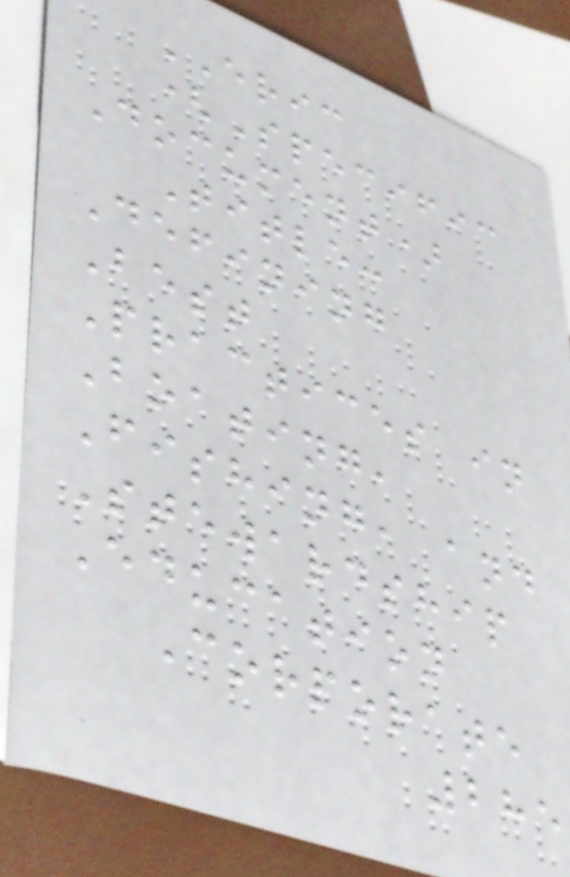ERIC
(Specific
Document)
Title:
Defining
Best
Practices in
Boating,
Fishing, and
Stewardship
Education
Corporate
285
